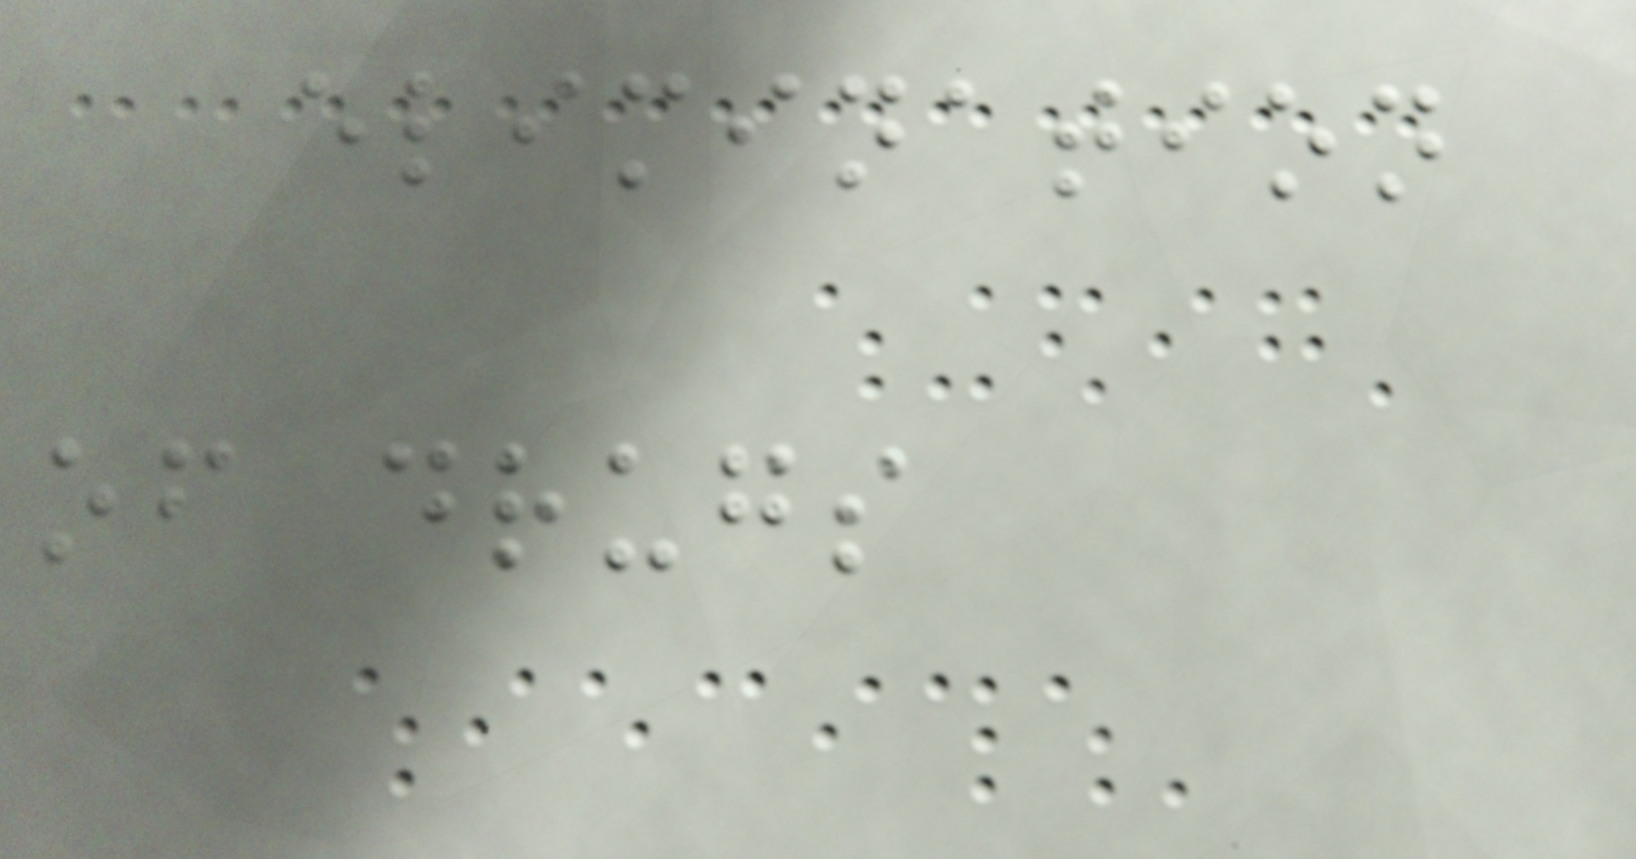elimination
of drugs
